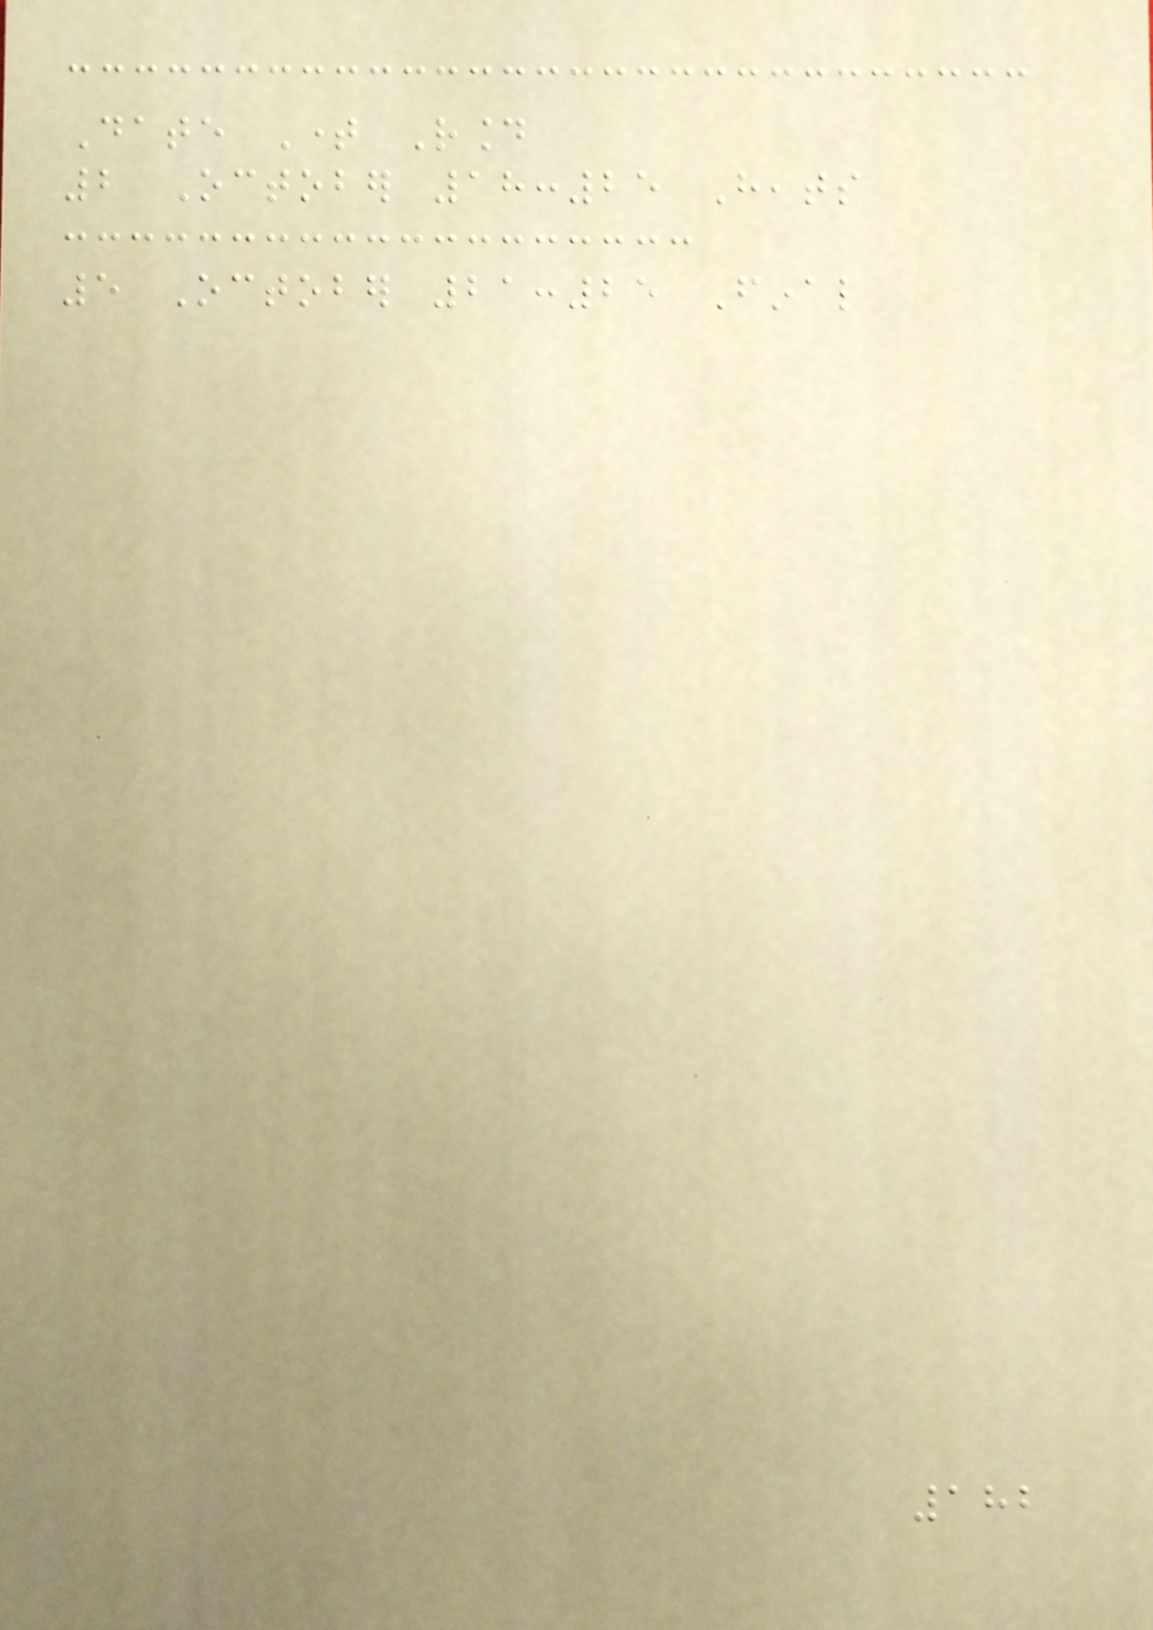Date Time Round
2 October 18:25 Heats
5 October 21:25 Final
182
